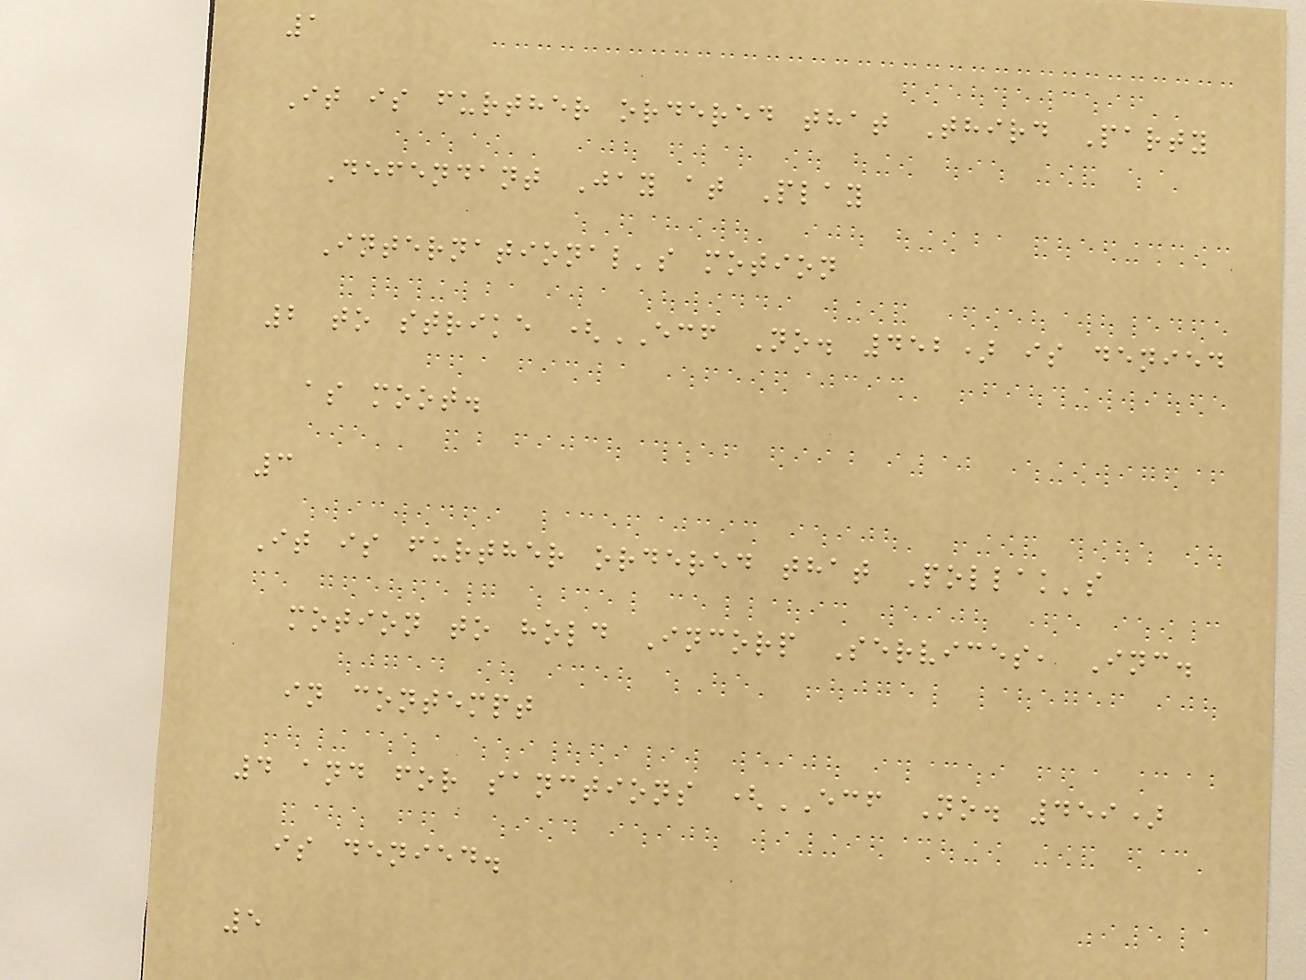1
It is further ordered that Third Party
Defendant Jay at Play
International's motion
2 to strike (ECF No. 452) is denied
as moot.
3
It is further ordered that Pollak's
motion to hold Incorp Services, Inc.
in contempt
4 and for sanctions (ECF No. 459)
is denied.
5
